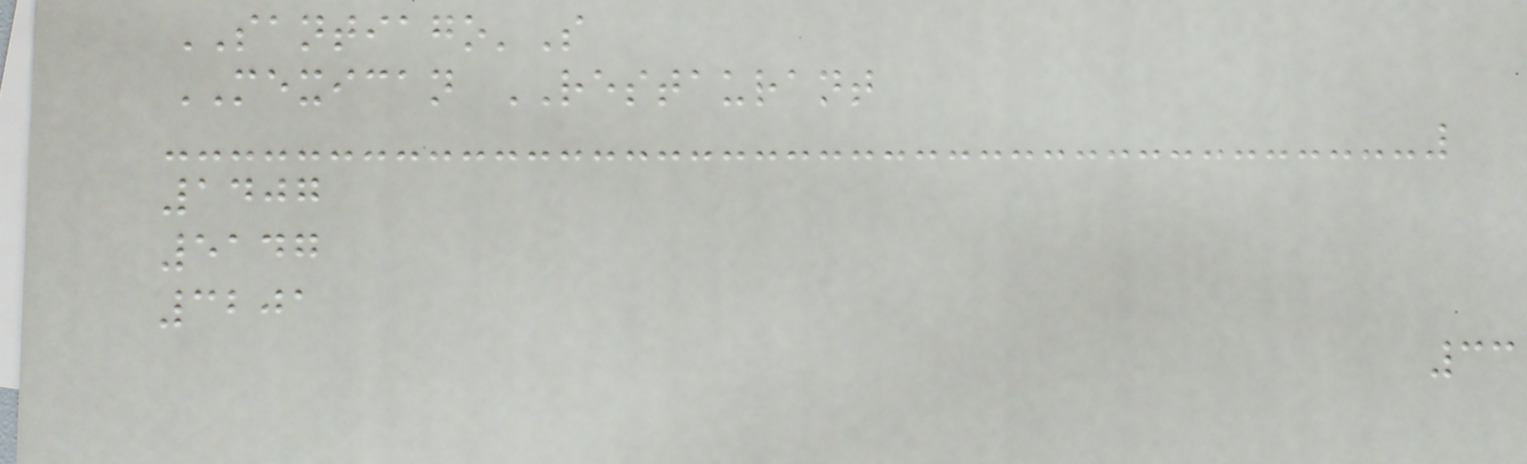SANTIAGO'S
MEXICAN RESTAURANT
1407
5147
3201
33
